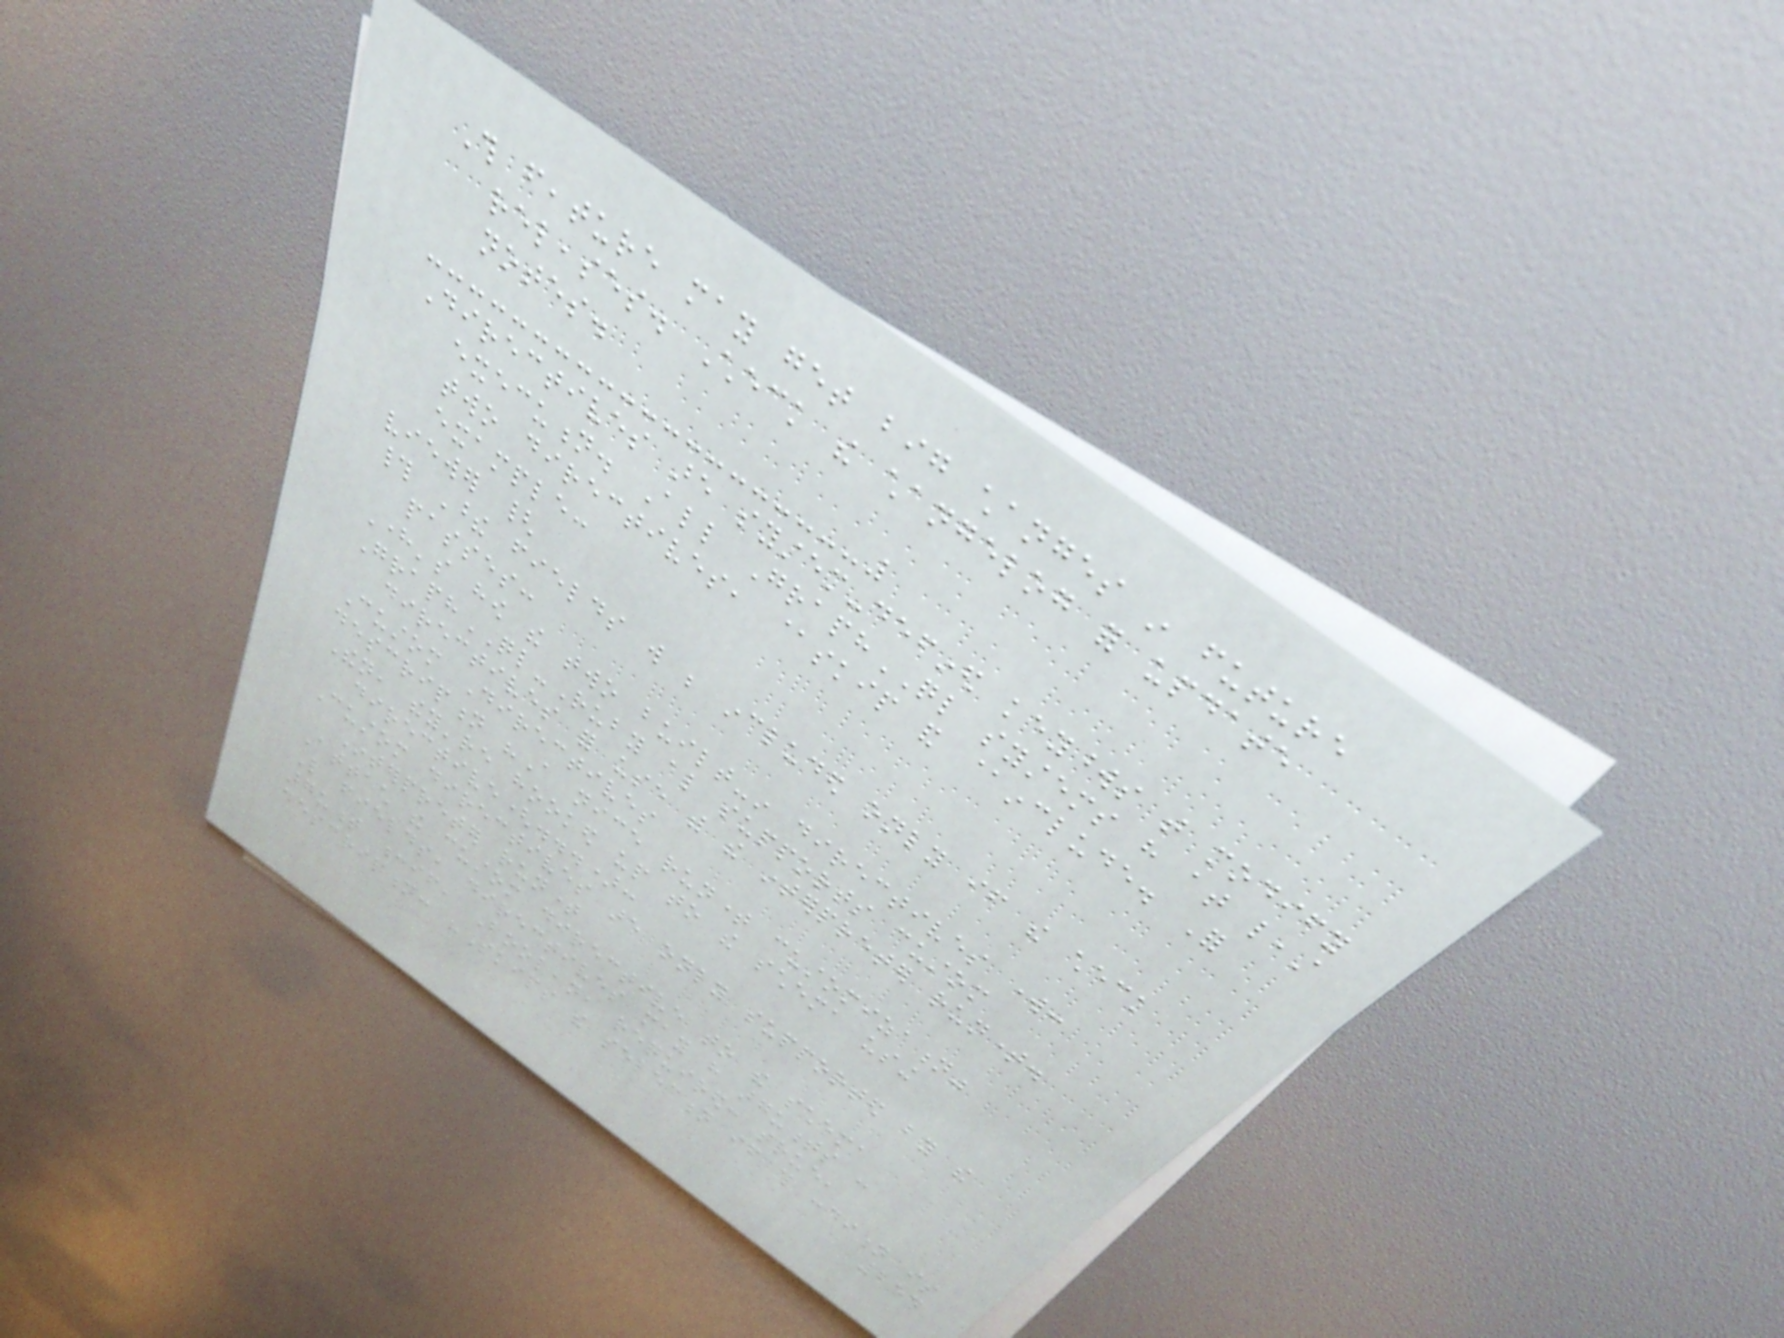This feature may get big changes in future
releases. Check the changelog for update
notes.
Directives are system-defined keywords that modify
execution. All GraphQL systems have at least
two directives, @skip and @include. For
example:
viewer {
# These fields will be included only if the check
passes:
Here's how the two built-in directives work:
GraphQL-Ruby also supports custom
directives for use with the interpreter runtime.
Custom Directives
description "A nice runtime customization"
Then, they're hooked up to the schema using
directive(...):
Custom directives are only supported by the
Interpreter runtime
Attach the custom directive to the schema
Like fields, directives may have arguments :
argument :if, Boolean, required: true,
description: "Skips the selection if this condition is
254
